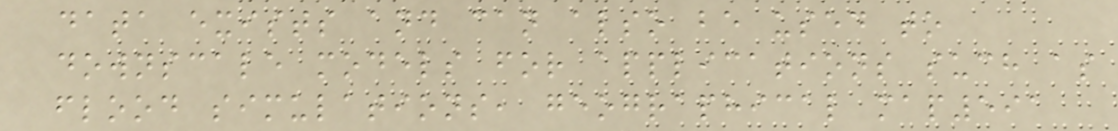data exists and can also be used to
downscale models for applications such as
flood simulations, geographical map591
